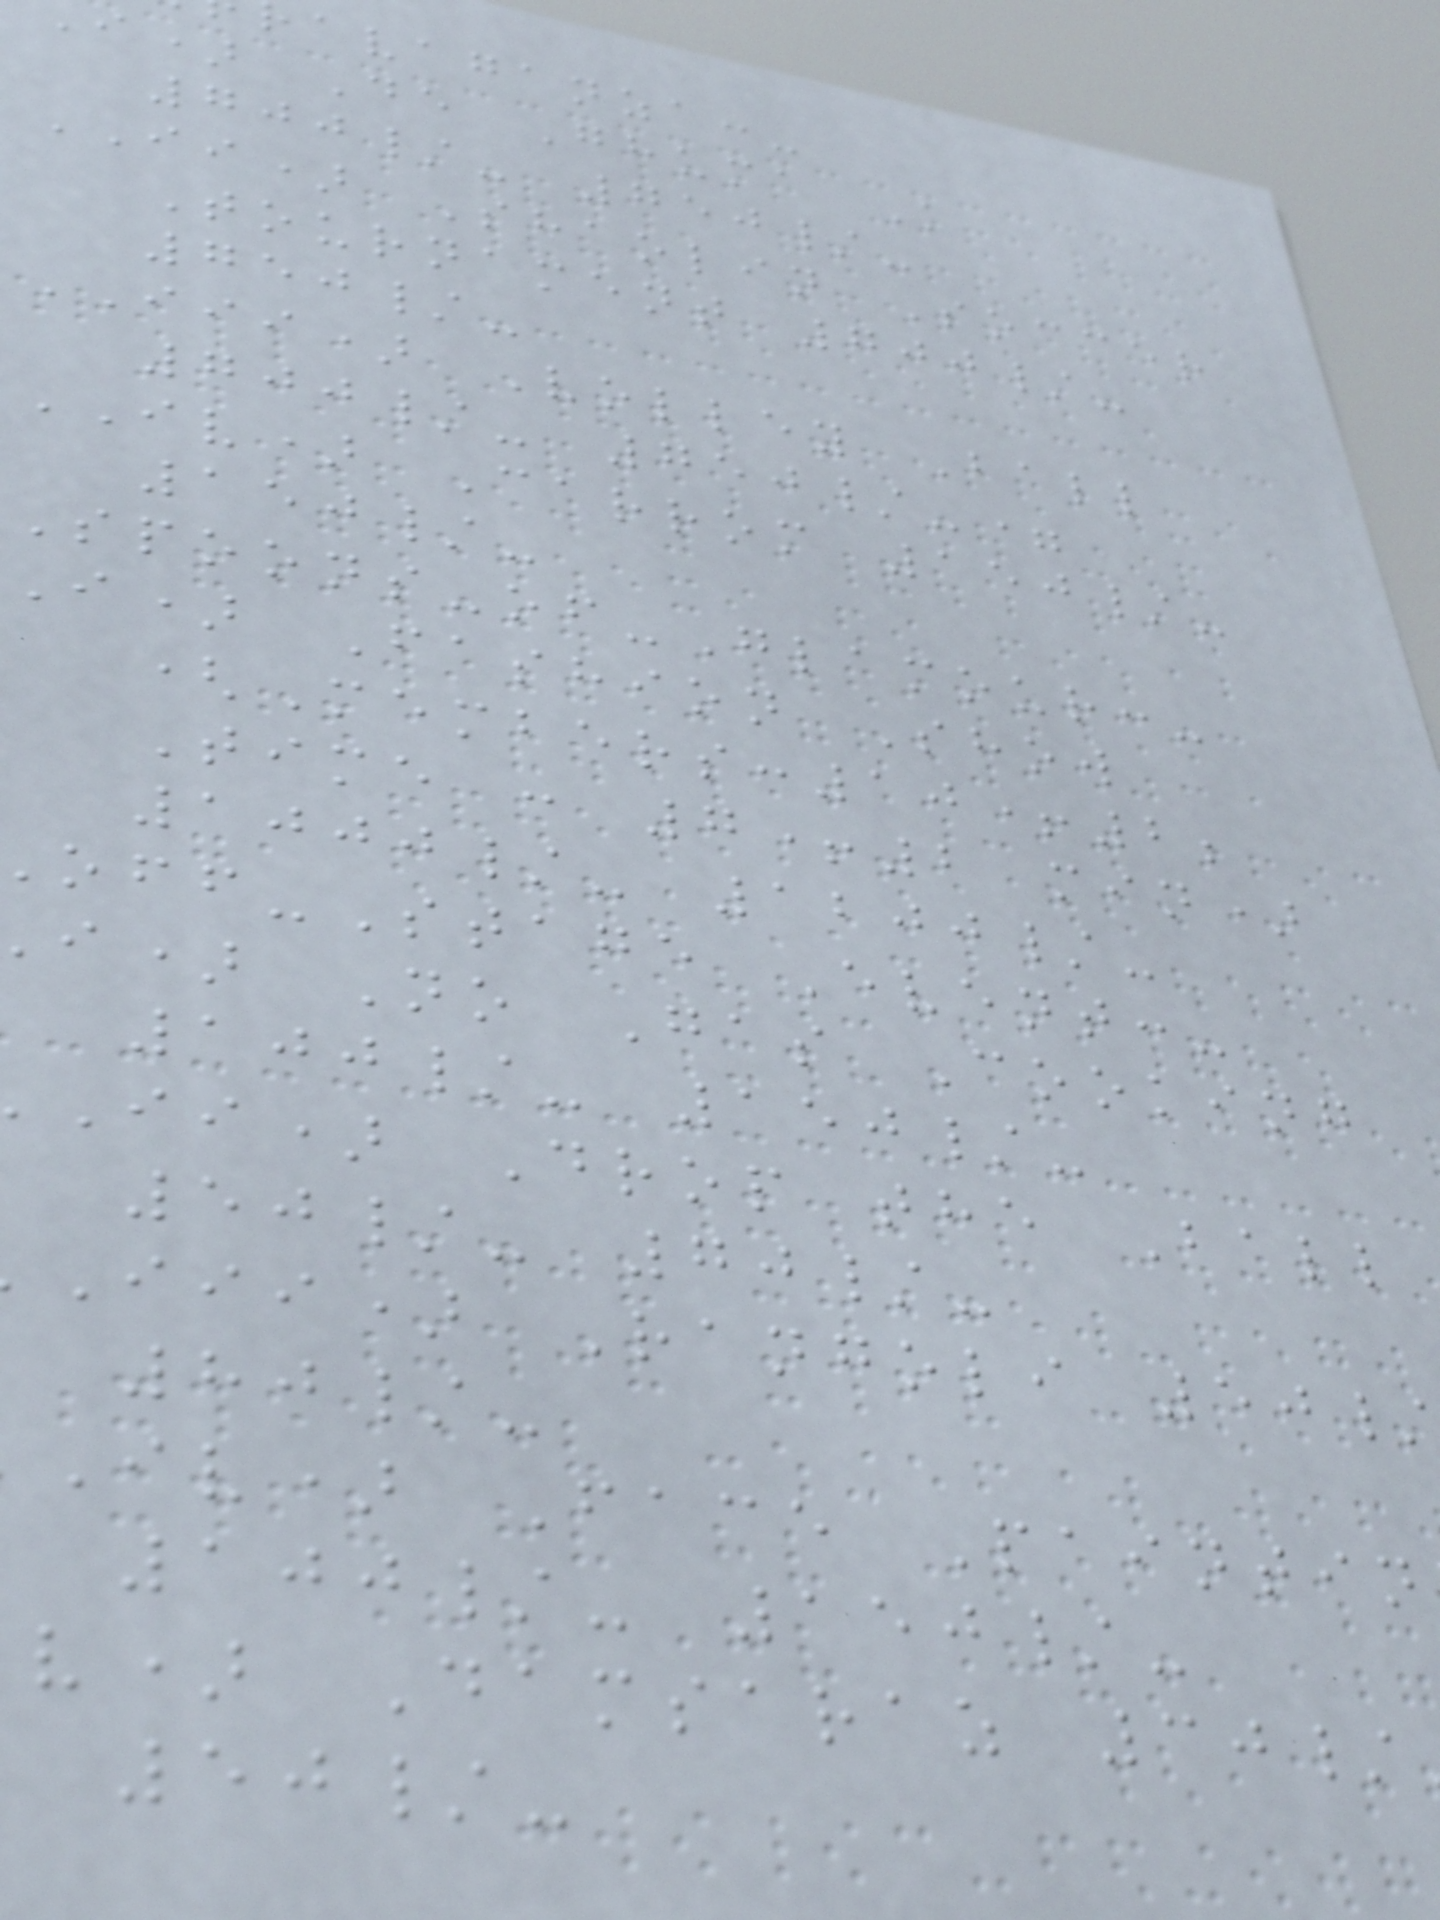avaganza:-
i) De Ghuma K
700/- 750/-
II) Shaolin Soccer
Tournament 700/-
750/-
III) Volley Ball
700/- 750/-=
IV) Carrom 150/-
150/-
Spoons-of-Glamour:-
I) Fashion Show
(Members:10+2;
Time : 7+2 min)
1000/- 1200/-
ff-Stage Event:-
i) No Gas Cooking
100/- 150/-
ii) Drop the Ball
50/- 70/-
iii) Rangoli 50/
80/-
iv) Face Paintin
100/- 150/-
v) Damsaraz 30/
50/-
